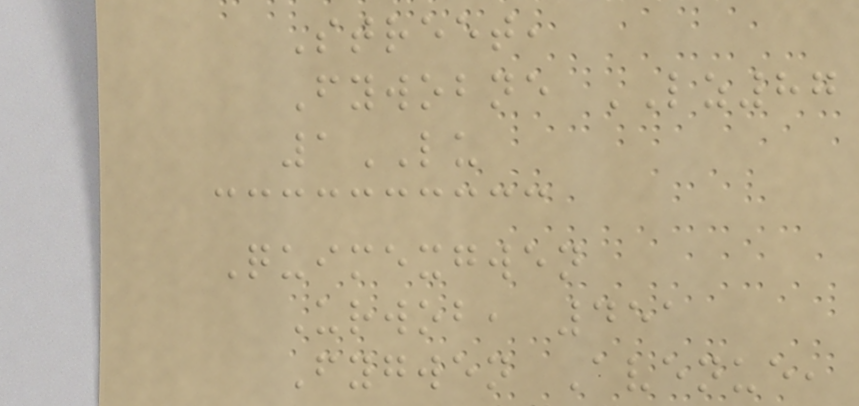Street,
Fywobne LZ87
1LU
Quimexgwen
Urwob, 451
Fygwen Avenue,
